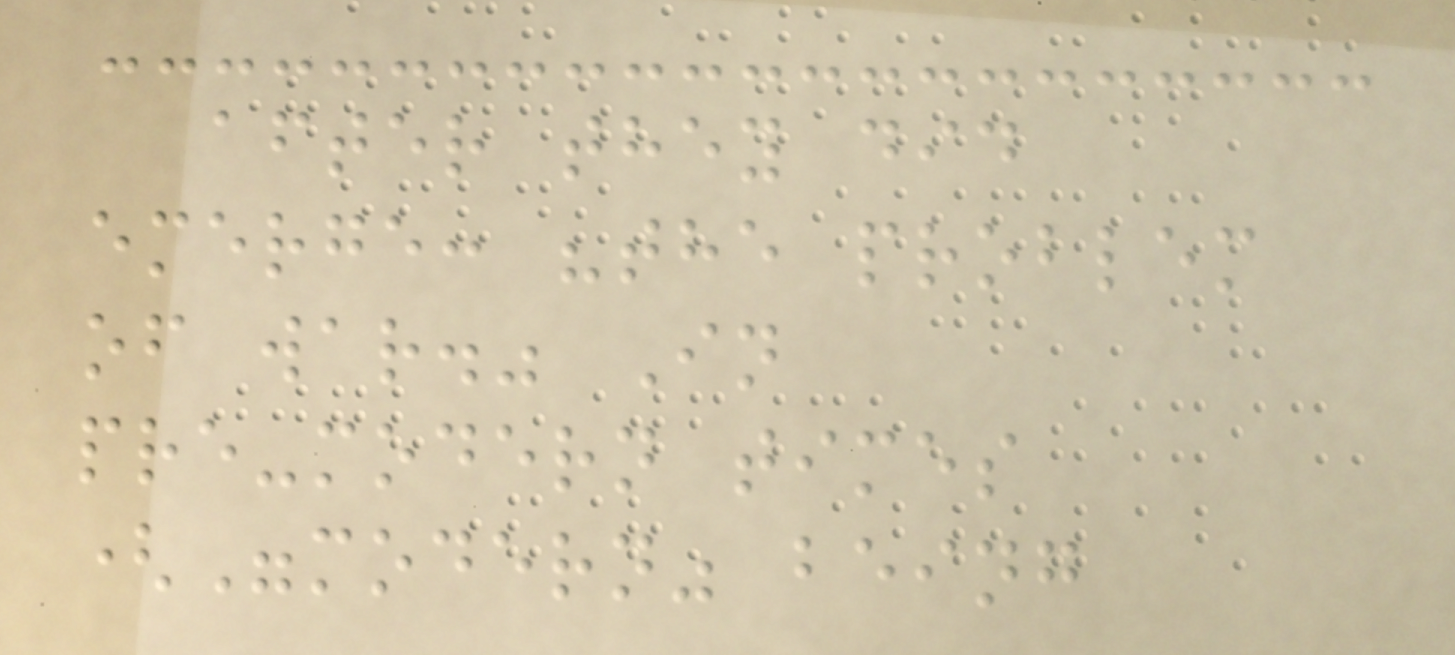after they did
emerge: "the problem
of war." In
pre-modern times
("modern" being
